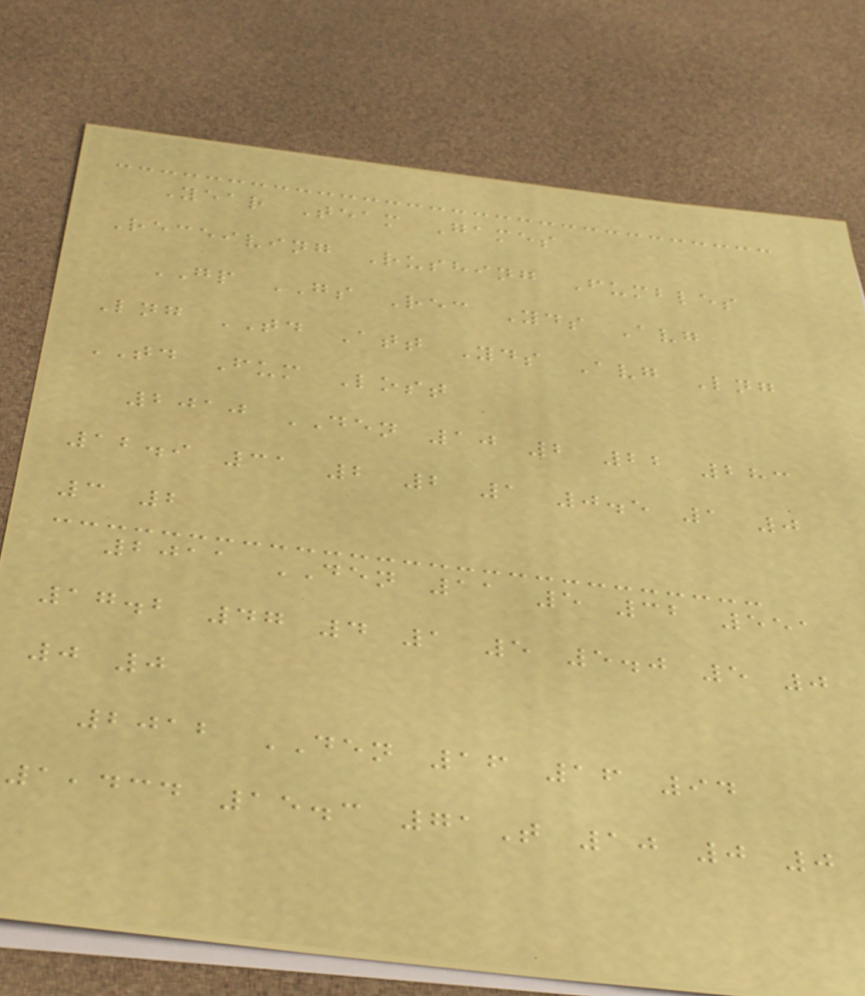Year Team Games
Receiving Rushing Fumbles
GP GS Rec Yds Avg
Lng TD Att Yds Avg Lng
TD Fum Lost
2010 DEN 10 2 22 283
12.9 31 2 2 1 0.5 1 0
3 2
2011 DEN 11 5 32 551
17.2 47 4 1 5 5.0 5 0
0 0
2012 DEN 16 16 94
1,434 15.3 71T 10 0 0
